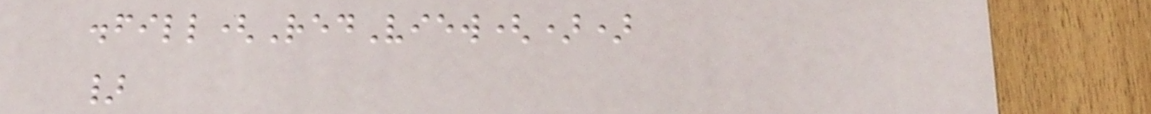.fill(RedView())
}
